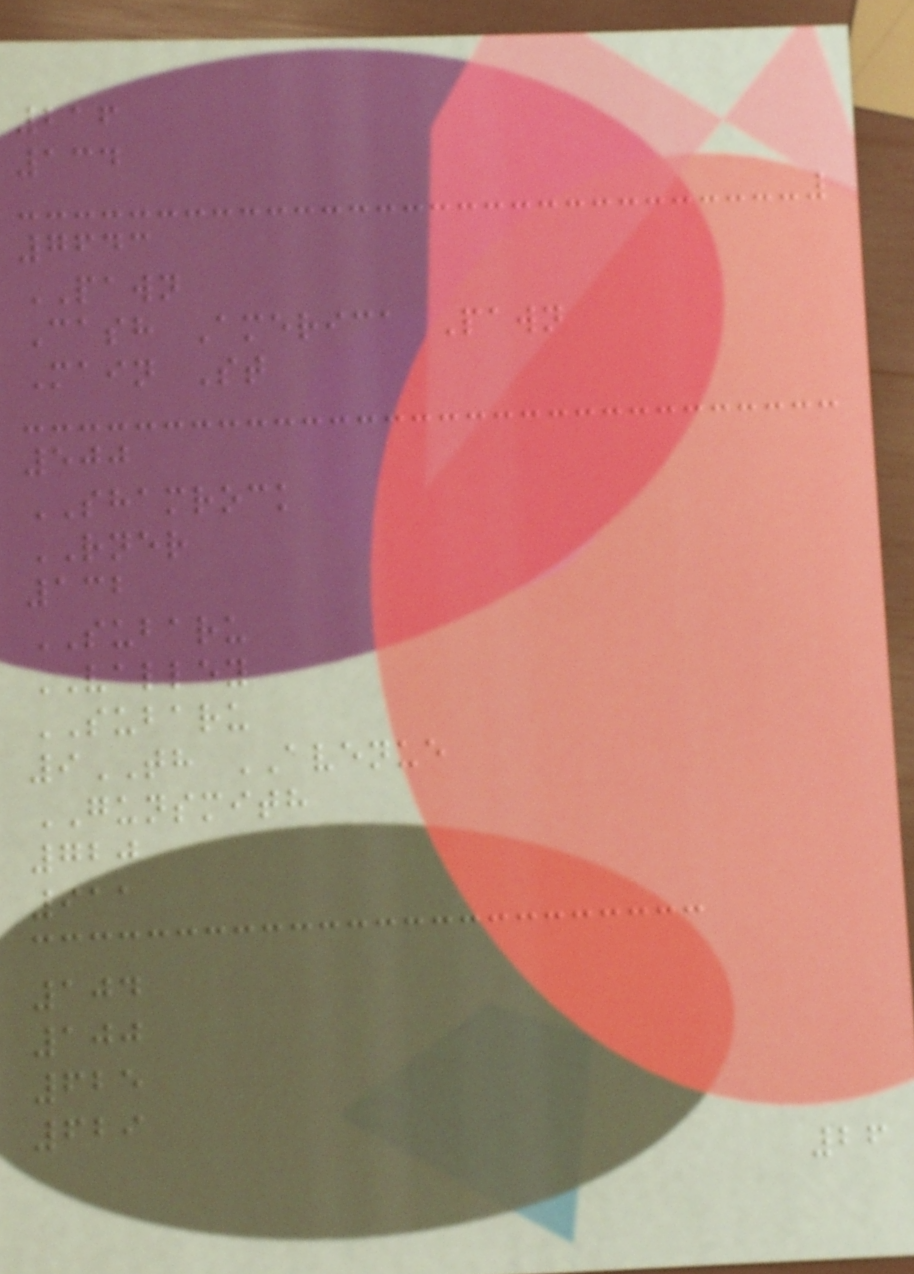216
134
7643
PAWN
Cash America Pawn
Main St
500
SHAMROCK
RNER
132
SUBARU
VALLEY
SUBARU
9TH AVENUE
GUNSMITH
720
911
104
100
625
629
26
